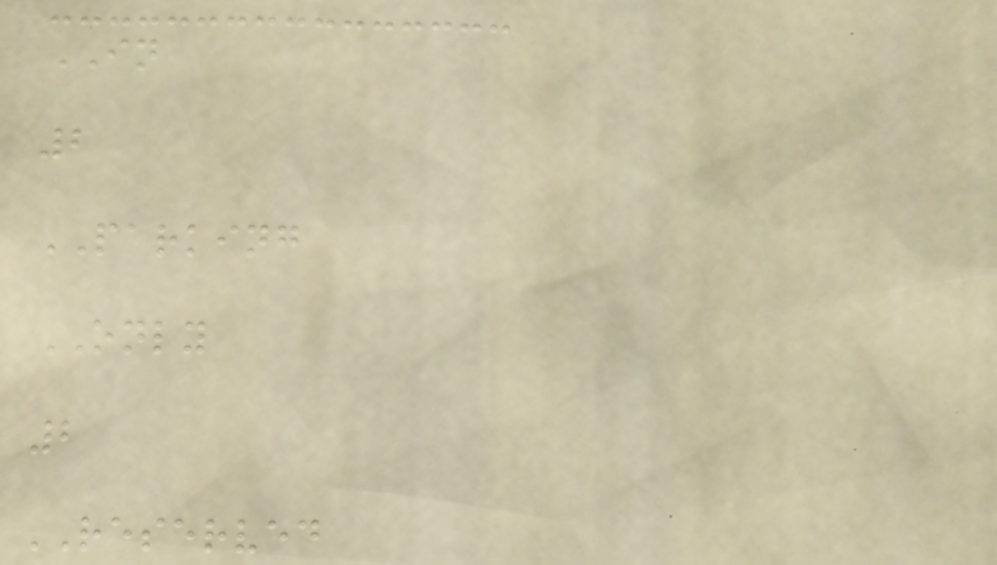IN
2
PARKING
ONLY
2
RESERVED
